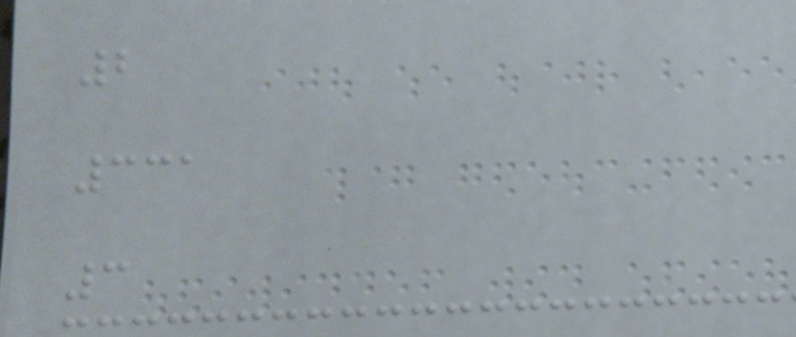2
331
3
